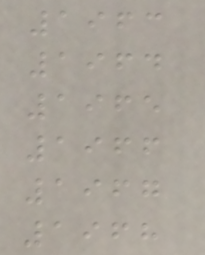1963
1964
1965
1966
1967
1968
